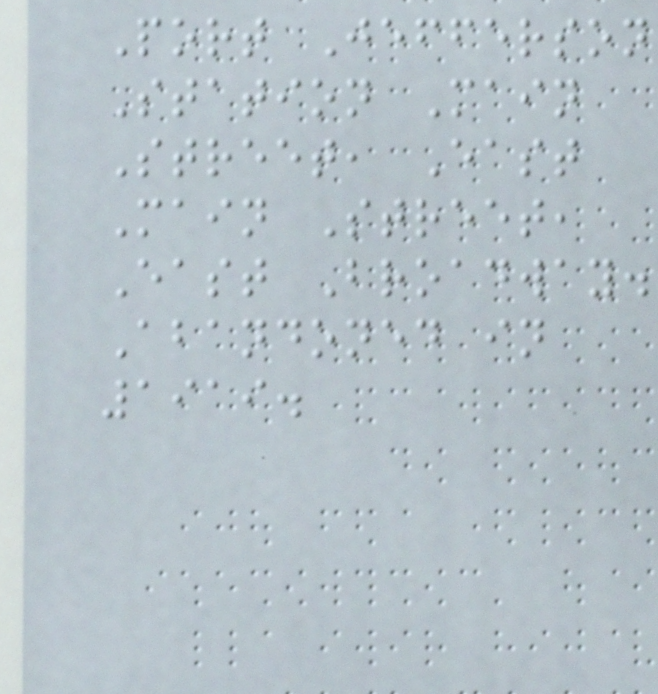Port Jefferson
Station Main
Street, East
Main Street,
East Broadway.
Abandoned in
1919.
